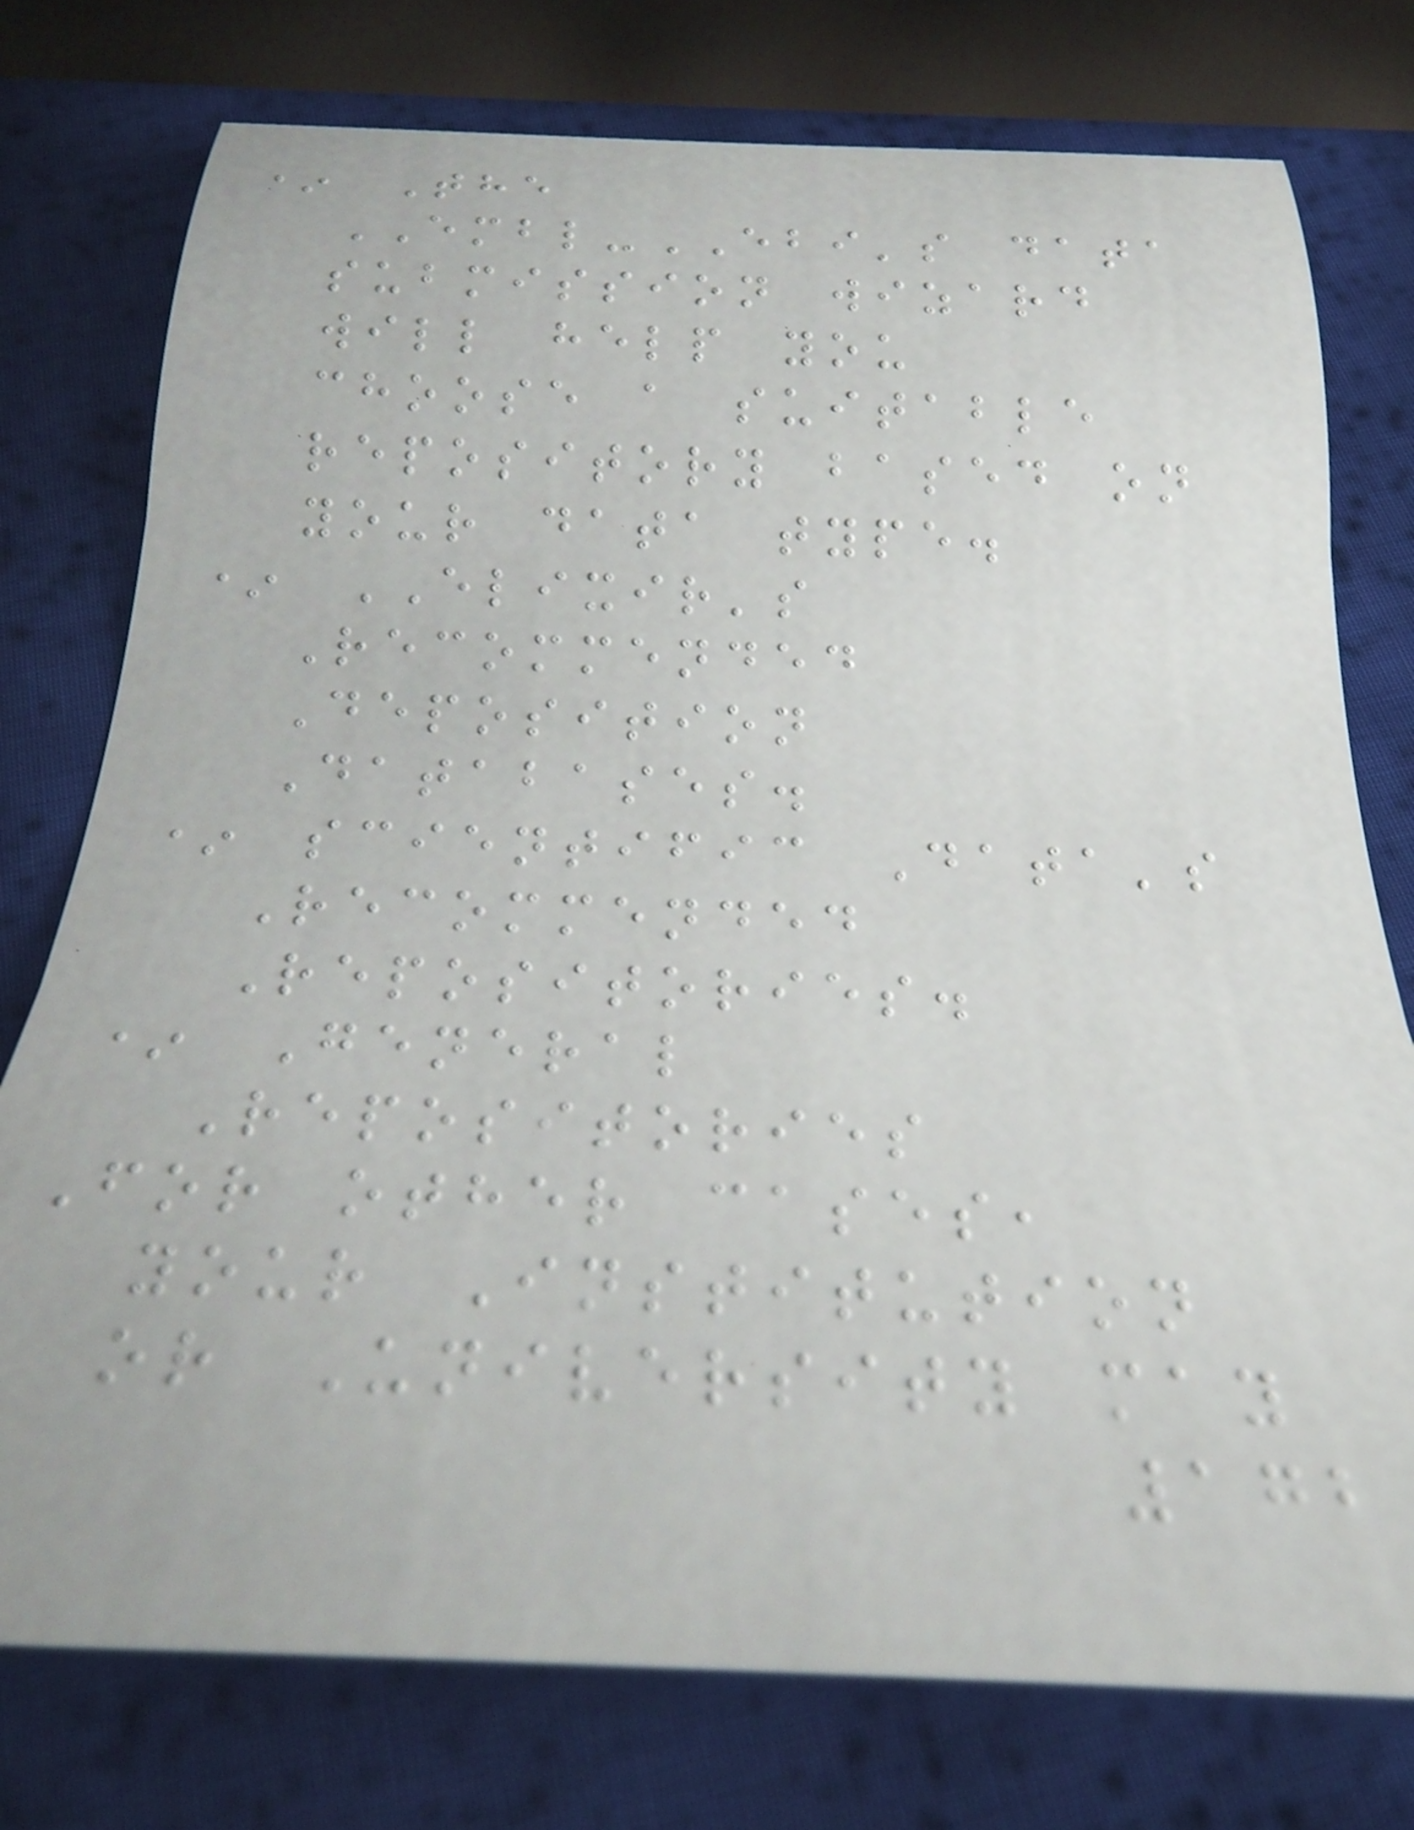* The
EMBL-EBI's data
submission wizard
will help you
choose a suitable
repository based on
your data type.
* ELIXIR's
Recommended
Deposition
Databases.
* scientific Data's
Recommended
Repositories.
* General
Repositories
For other cases,
your Institution
or University may
172
